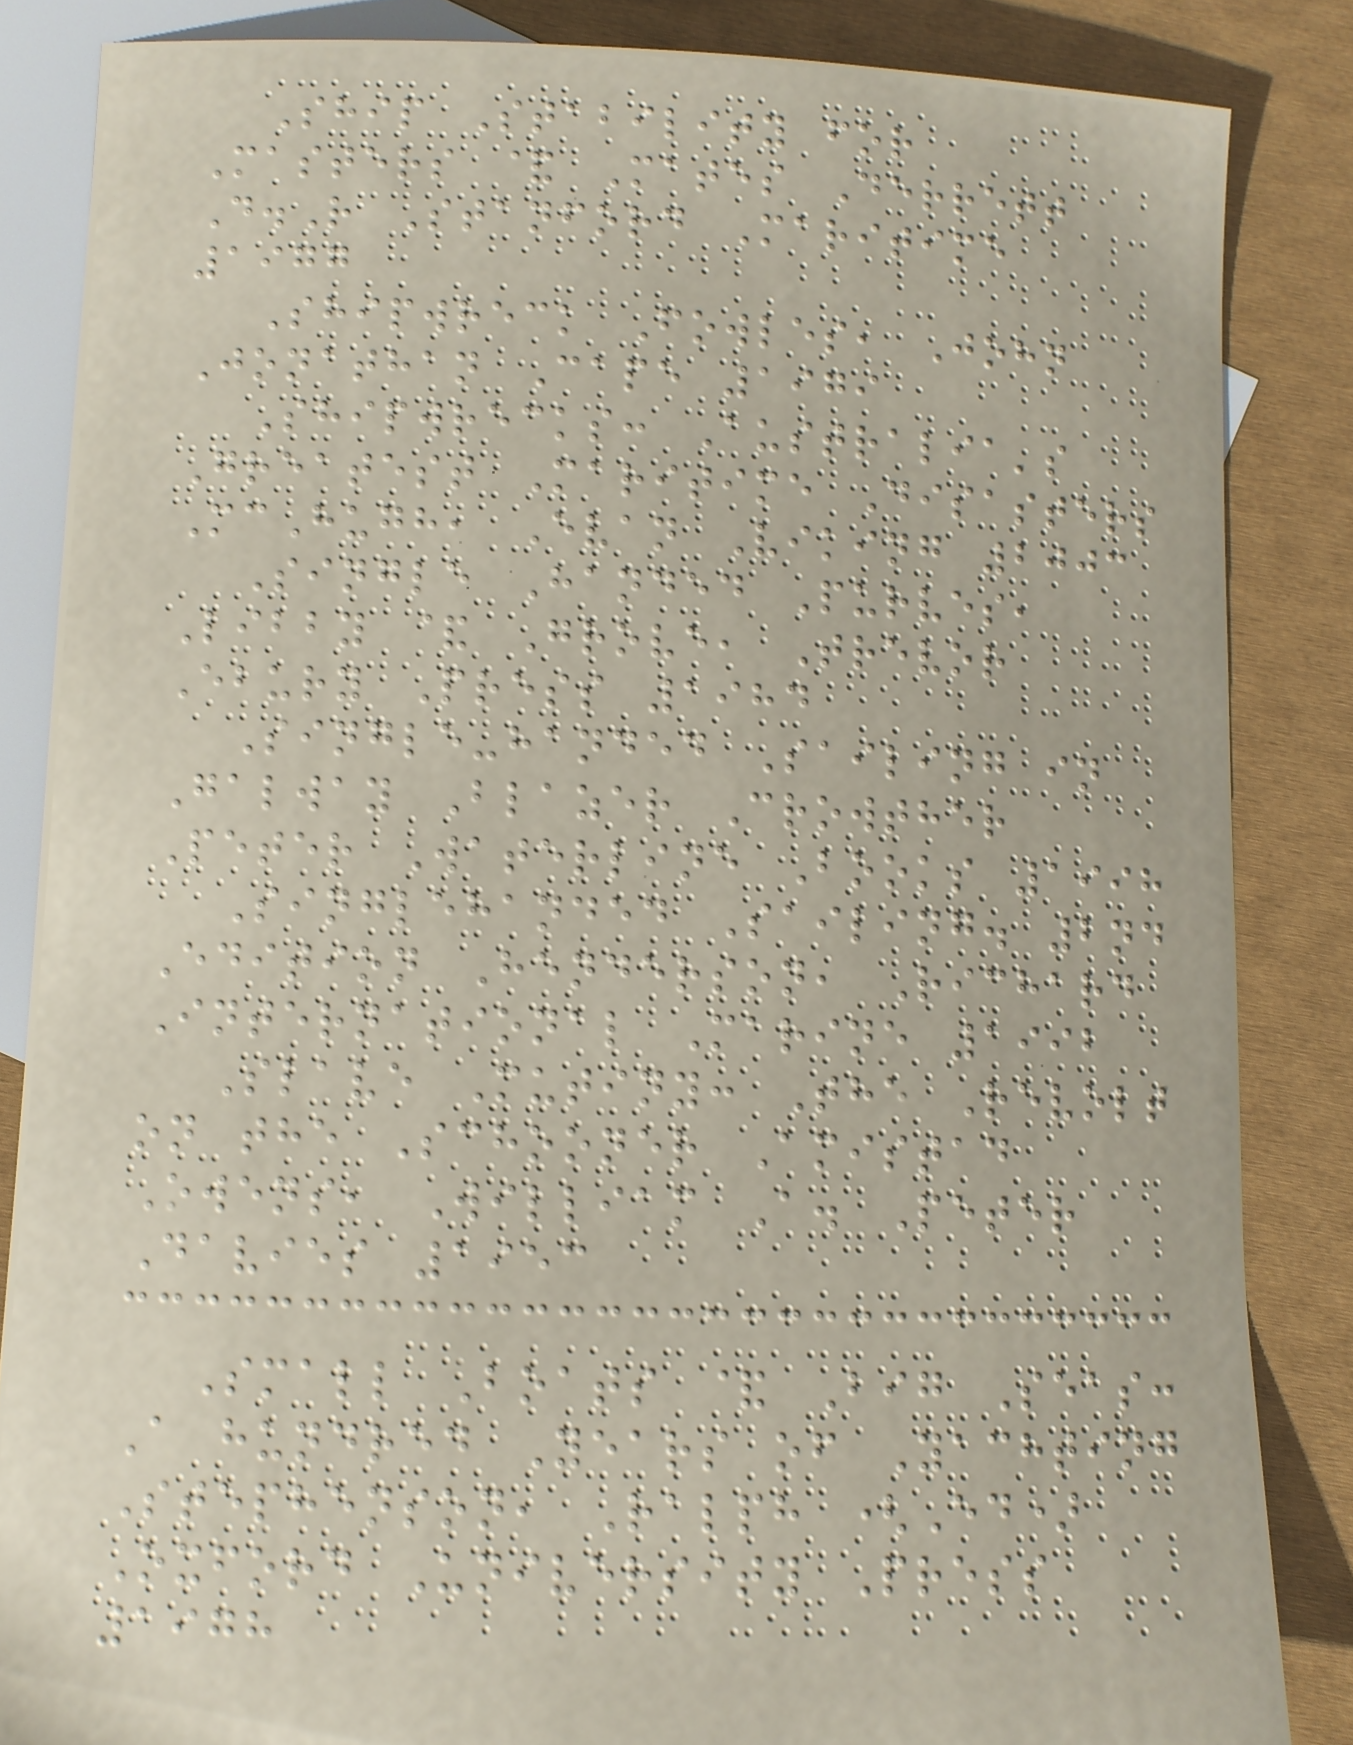Ship Stability for
Masters & Mates Derrett
D.R Stanford Maritime
1977
Shipwreck Fowles, John
Jonathan Cape 1979
Shipwrecks: Australia's
Greatest Maritime Disasters
McHugh, Evan Viking 2003
Single Handed Purves,
Libby & Grove, Trevor
Ebury Press 1984
Single-handed Sailing in
Galway Blazer Crowther
Peter Waterline Books 1998
Singlehanded Sailing. 2nd
Edition Henderson, Richard
International Marine 1992
Slave Mutiny: The Revolt
on the Schooner Amistad
Owens, William A. Peter
Davies 1953
Small Boats & Big Seas:
A hundred Years of Yachting
Stephenson, Ralph (Ed)
Oxford University Press
1978
